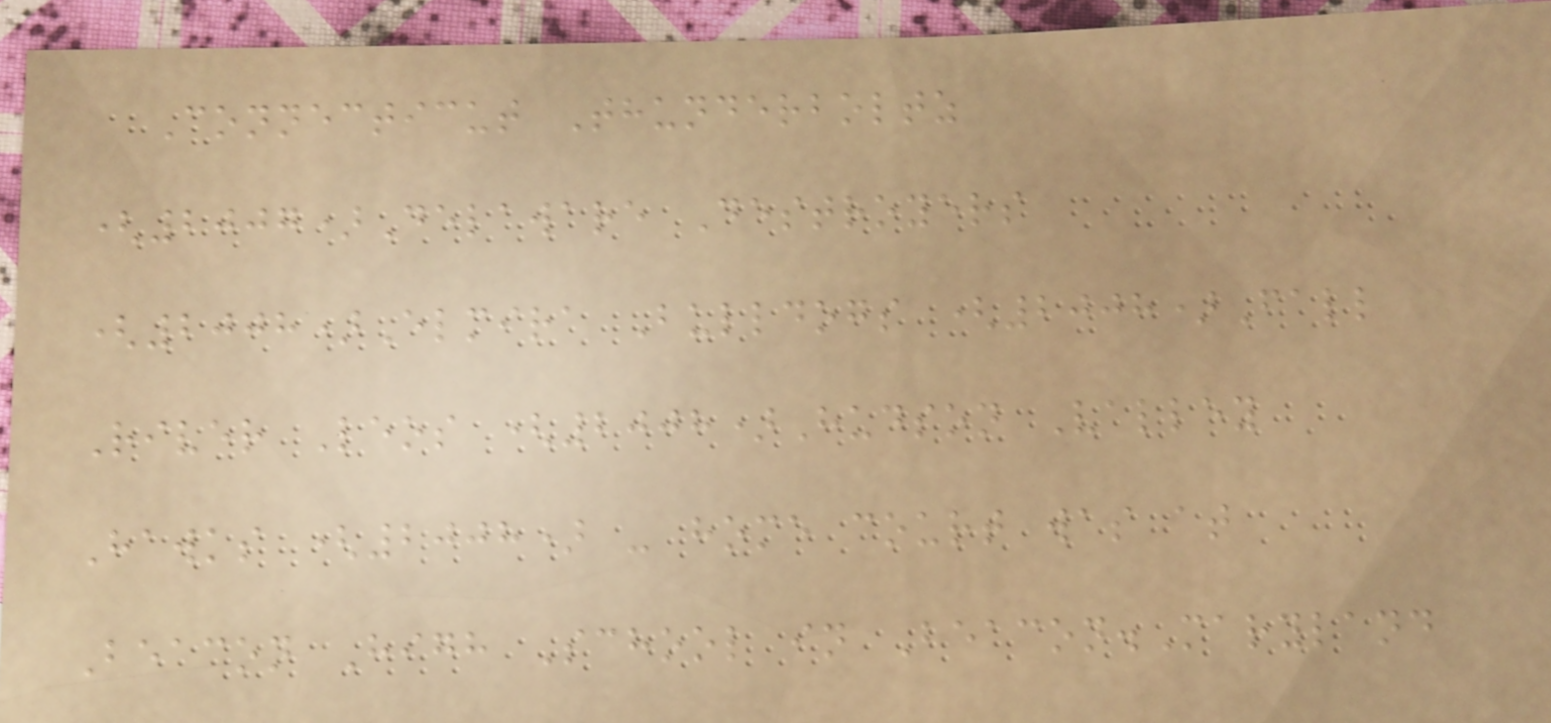Connecticut Thunderboltz
(2007)Delaware Destroyers
(2008)Elmira Bulldogs (2008)Fall
River Leos (2008)Hudson Valley
Hawks (2008) - home court was at
Beacon High School in Beacon.Maryland
